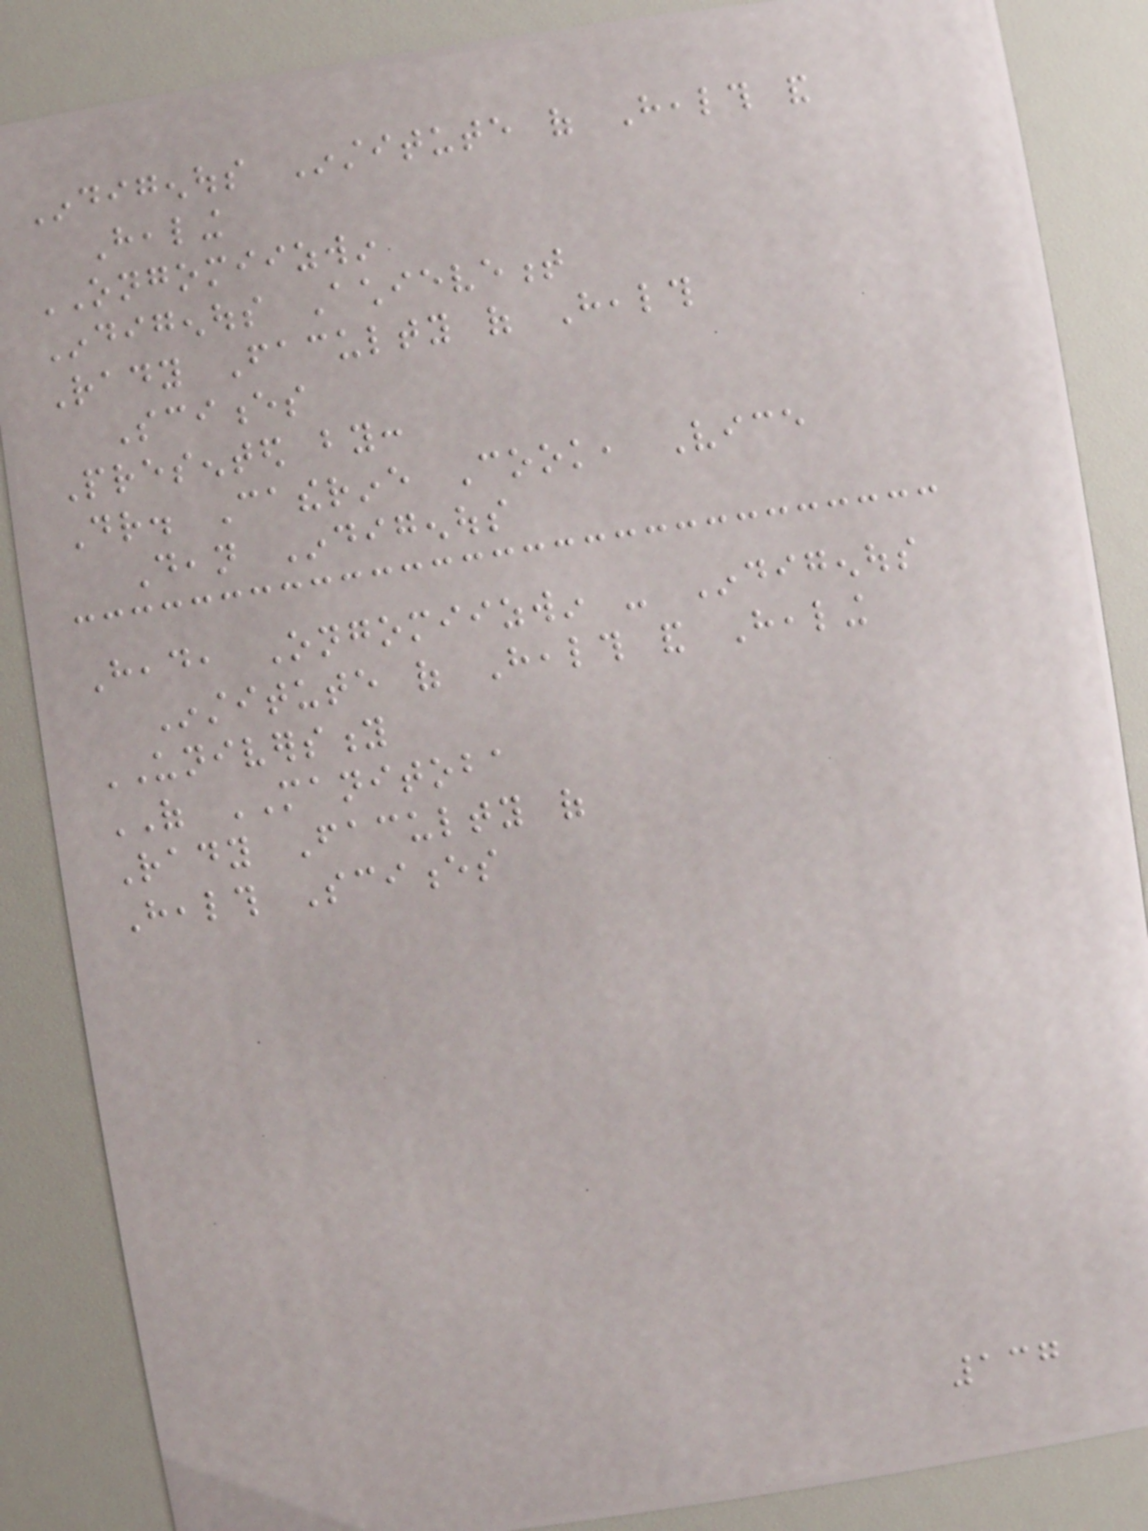Indigenous Institute of Health and
Healing
ONGOMIIZWIN
Indigenous Achievement
Rady Faculty of Health
Sciences
Presented by:
Dr. Catherine Cook, Vice
Dean Indigenous
Head, Ongomiizwin - Indigenous
Institute of Health and Healing
UNIVERSITY
OF MANITOBA
Rady Faculty of
Health Sciences
137
